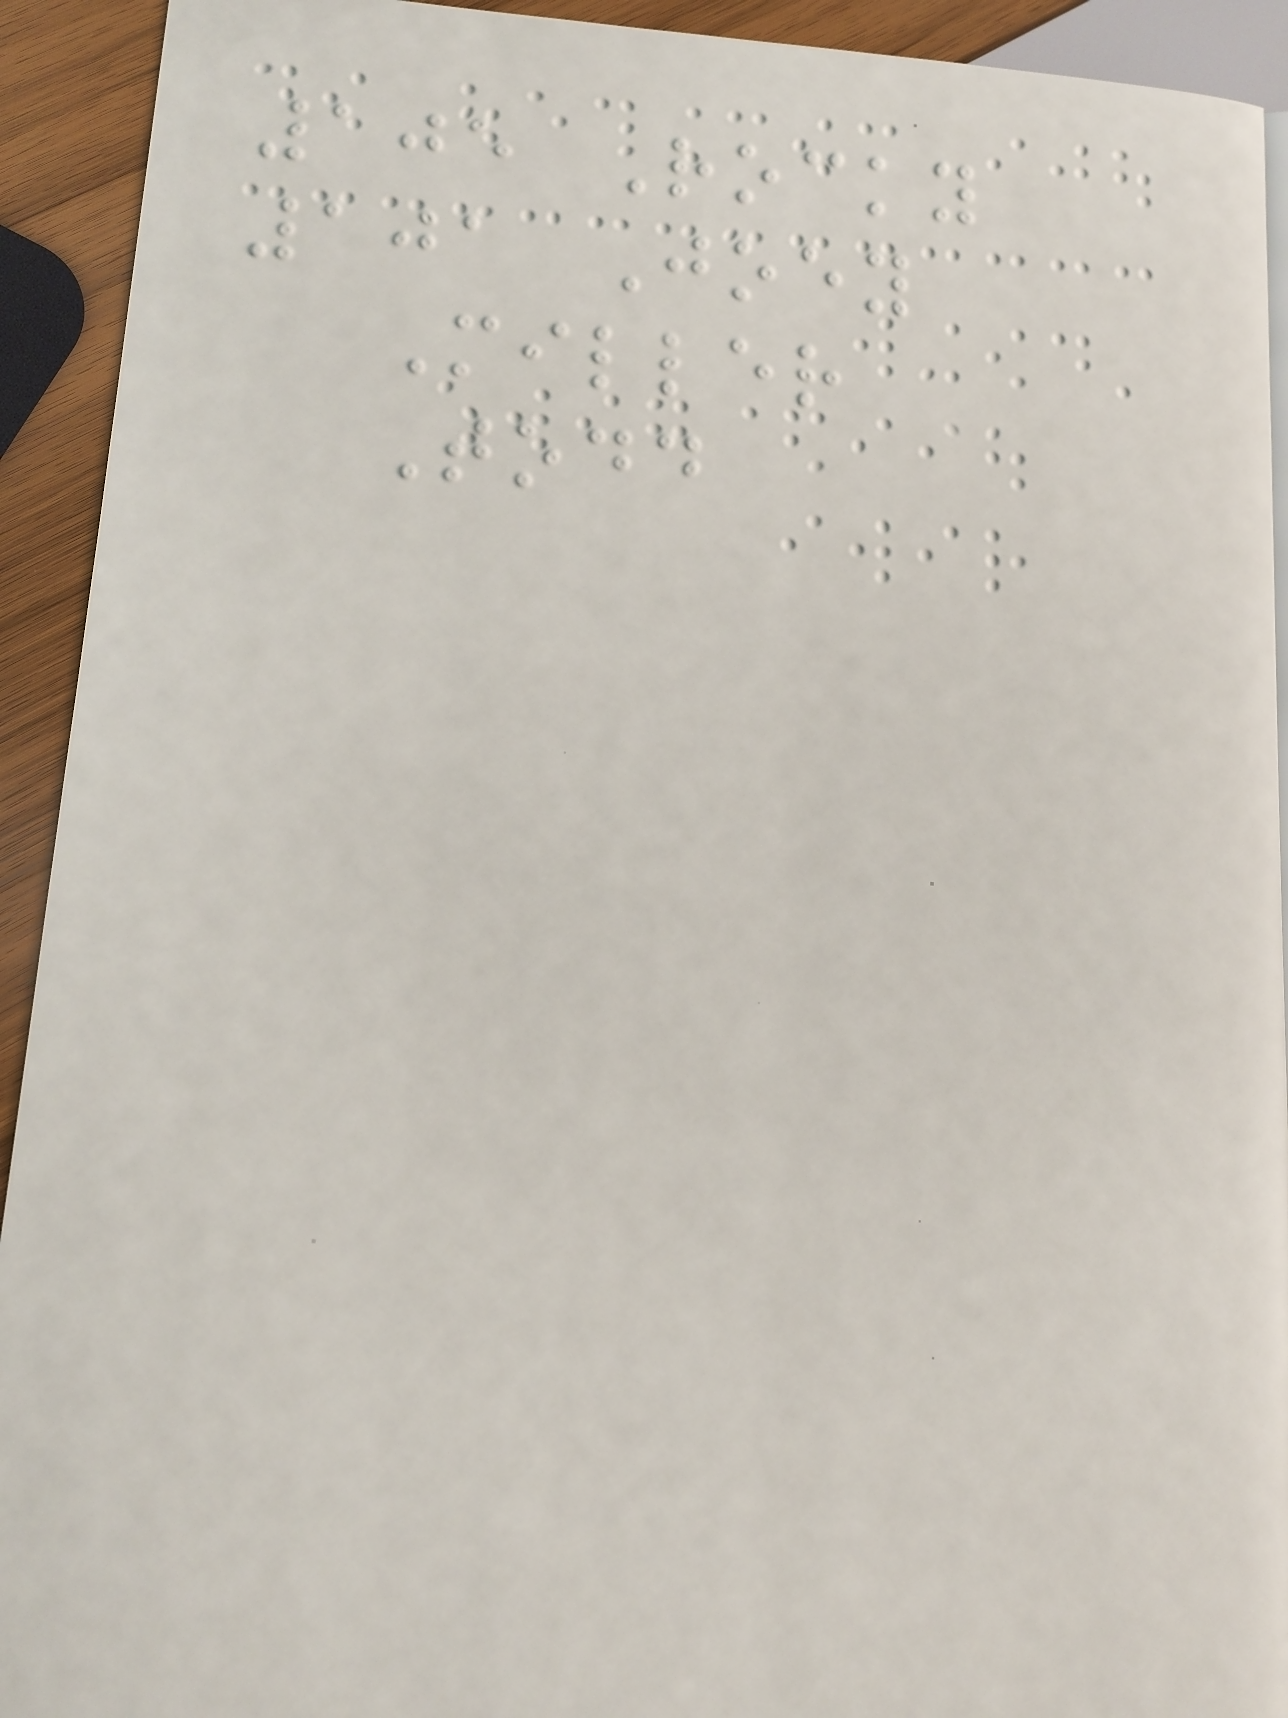105 Rocky
101 Joey
Miller
Todd
